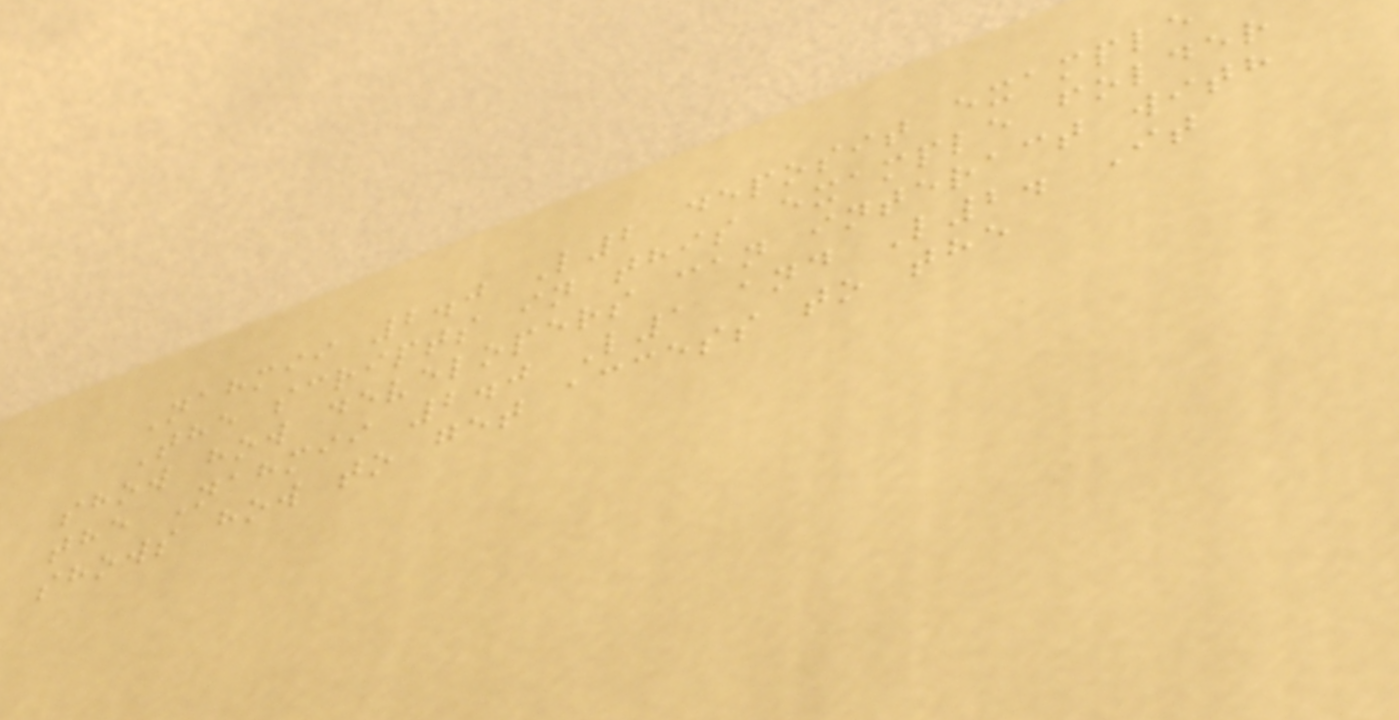Nahmii 2.0 L2 deposit example
The scripts in this example folder
show how developers can interact with
the Nahmii 2.0 L1 and L2. It
shows how to get access to the
